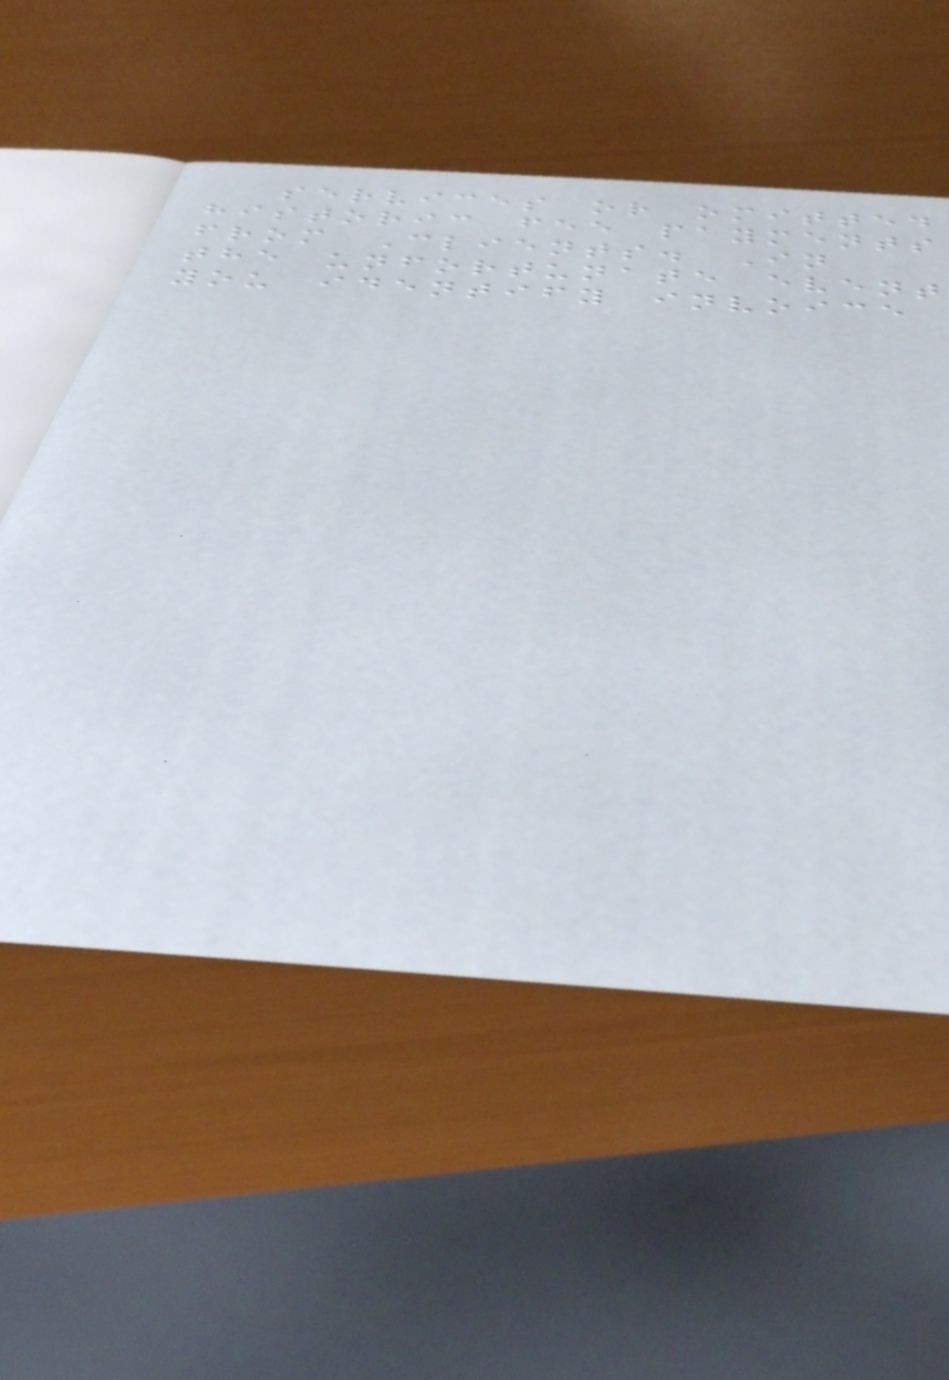services or omitted
historic fee payments
from Clients. In
the unfortunate event
you identify invoice
